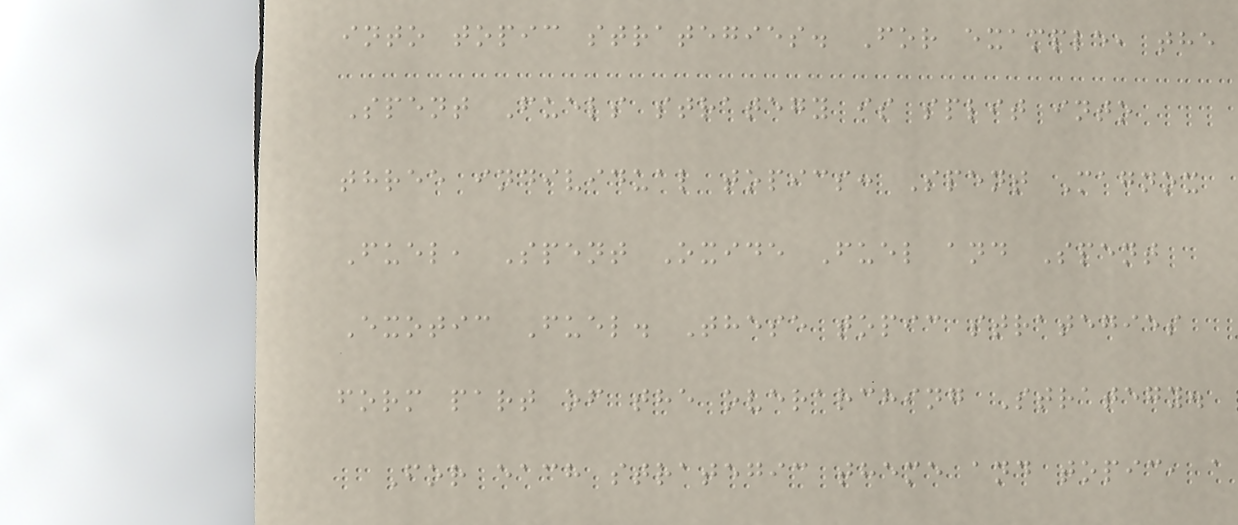into topic strategies. For example, the
Spent Fuels strategy is split into
three individual topics: Spent Magnox
Fuel, Spent Oxide Fuel and Spent
Exotic Fuel. These topic strategies
form part of the overarching Strategy.
For each strategic theme and topic, a
